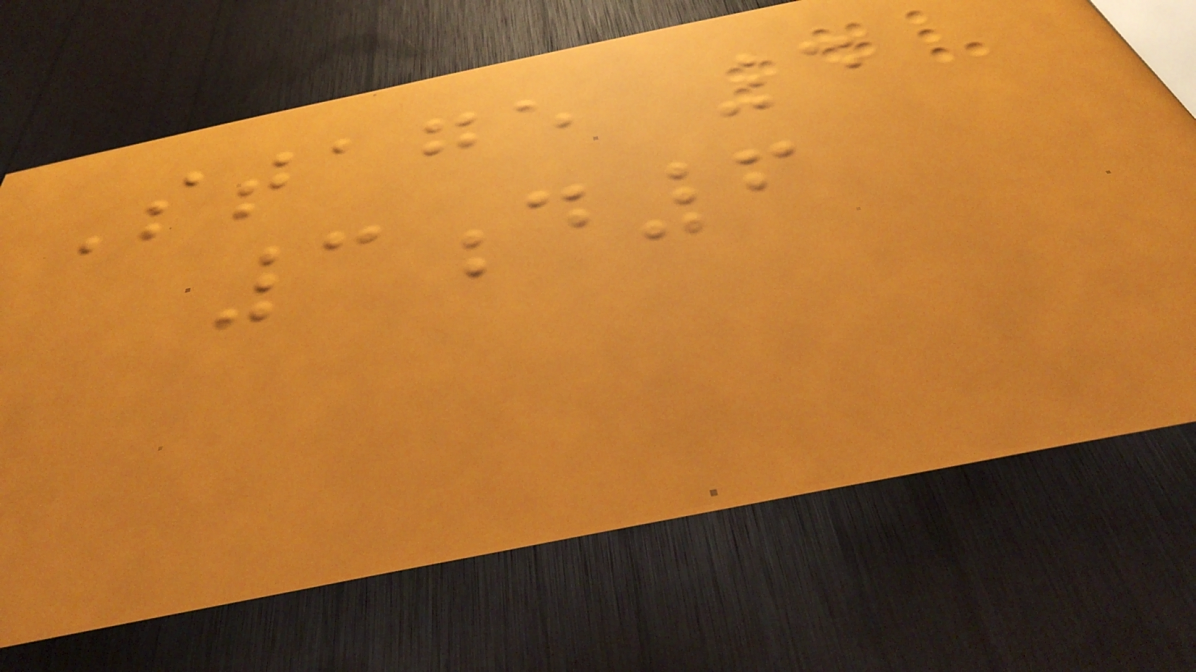Stage 4
3d6
